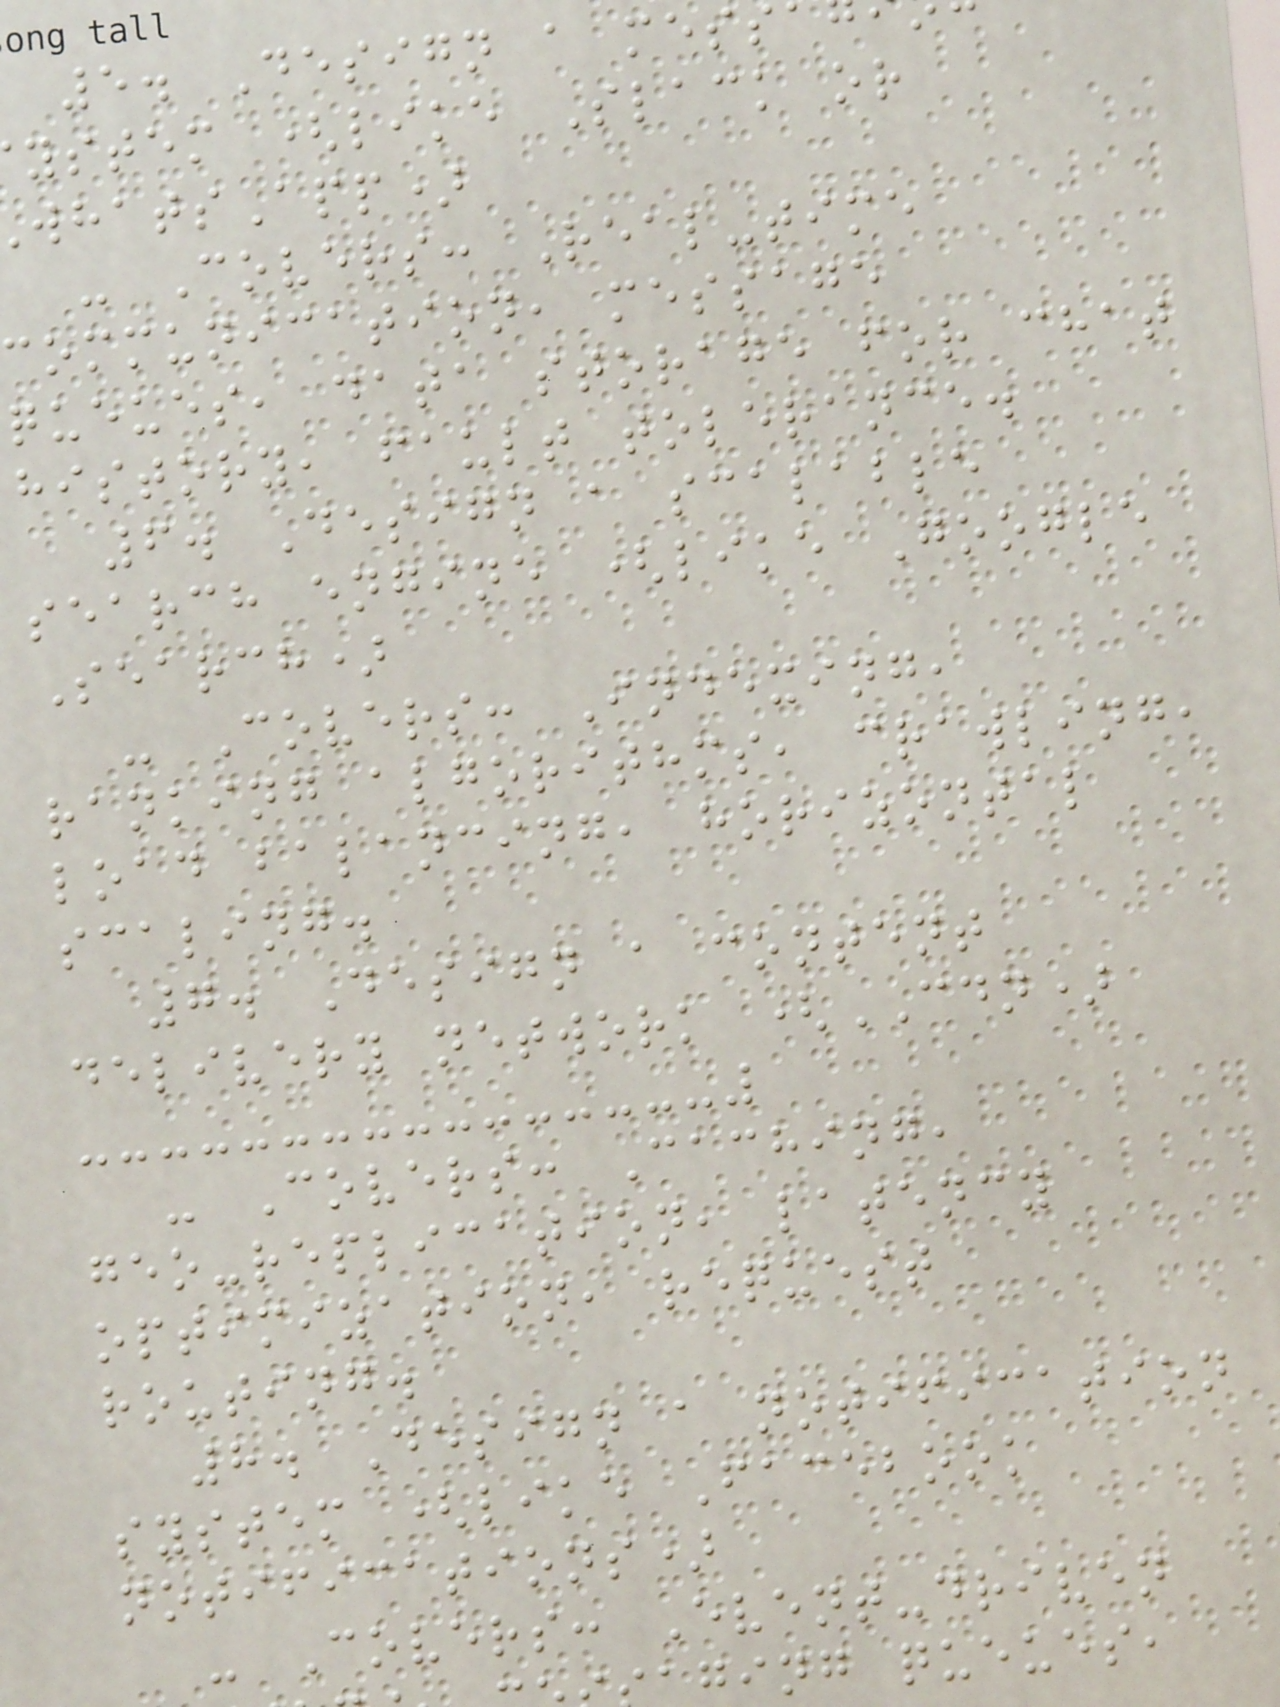5. Design a mess
ystem (like Slack or
hatsApp)
- Covers: Real-time
communication, message
queues, data storage for chat
history, fault tolerance.
6. Design a scalable
search engine (like Google
Search)
- Covers: Indexing,
ranking algorithms, crawling,
load balancing, horizontal
scaling.
7. Design a content
delivery network (CDN)
- Covers: Caching,
geo-replication, latency
optimization, request
routing.
8. Design a notification
system (like Facebook
notifications)
- Covers: Event-driven
ging queues,
